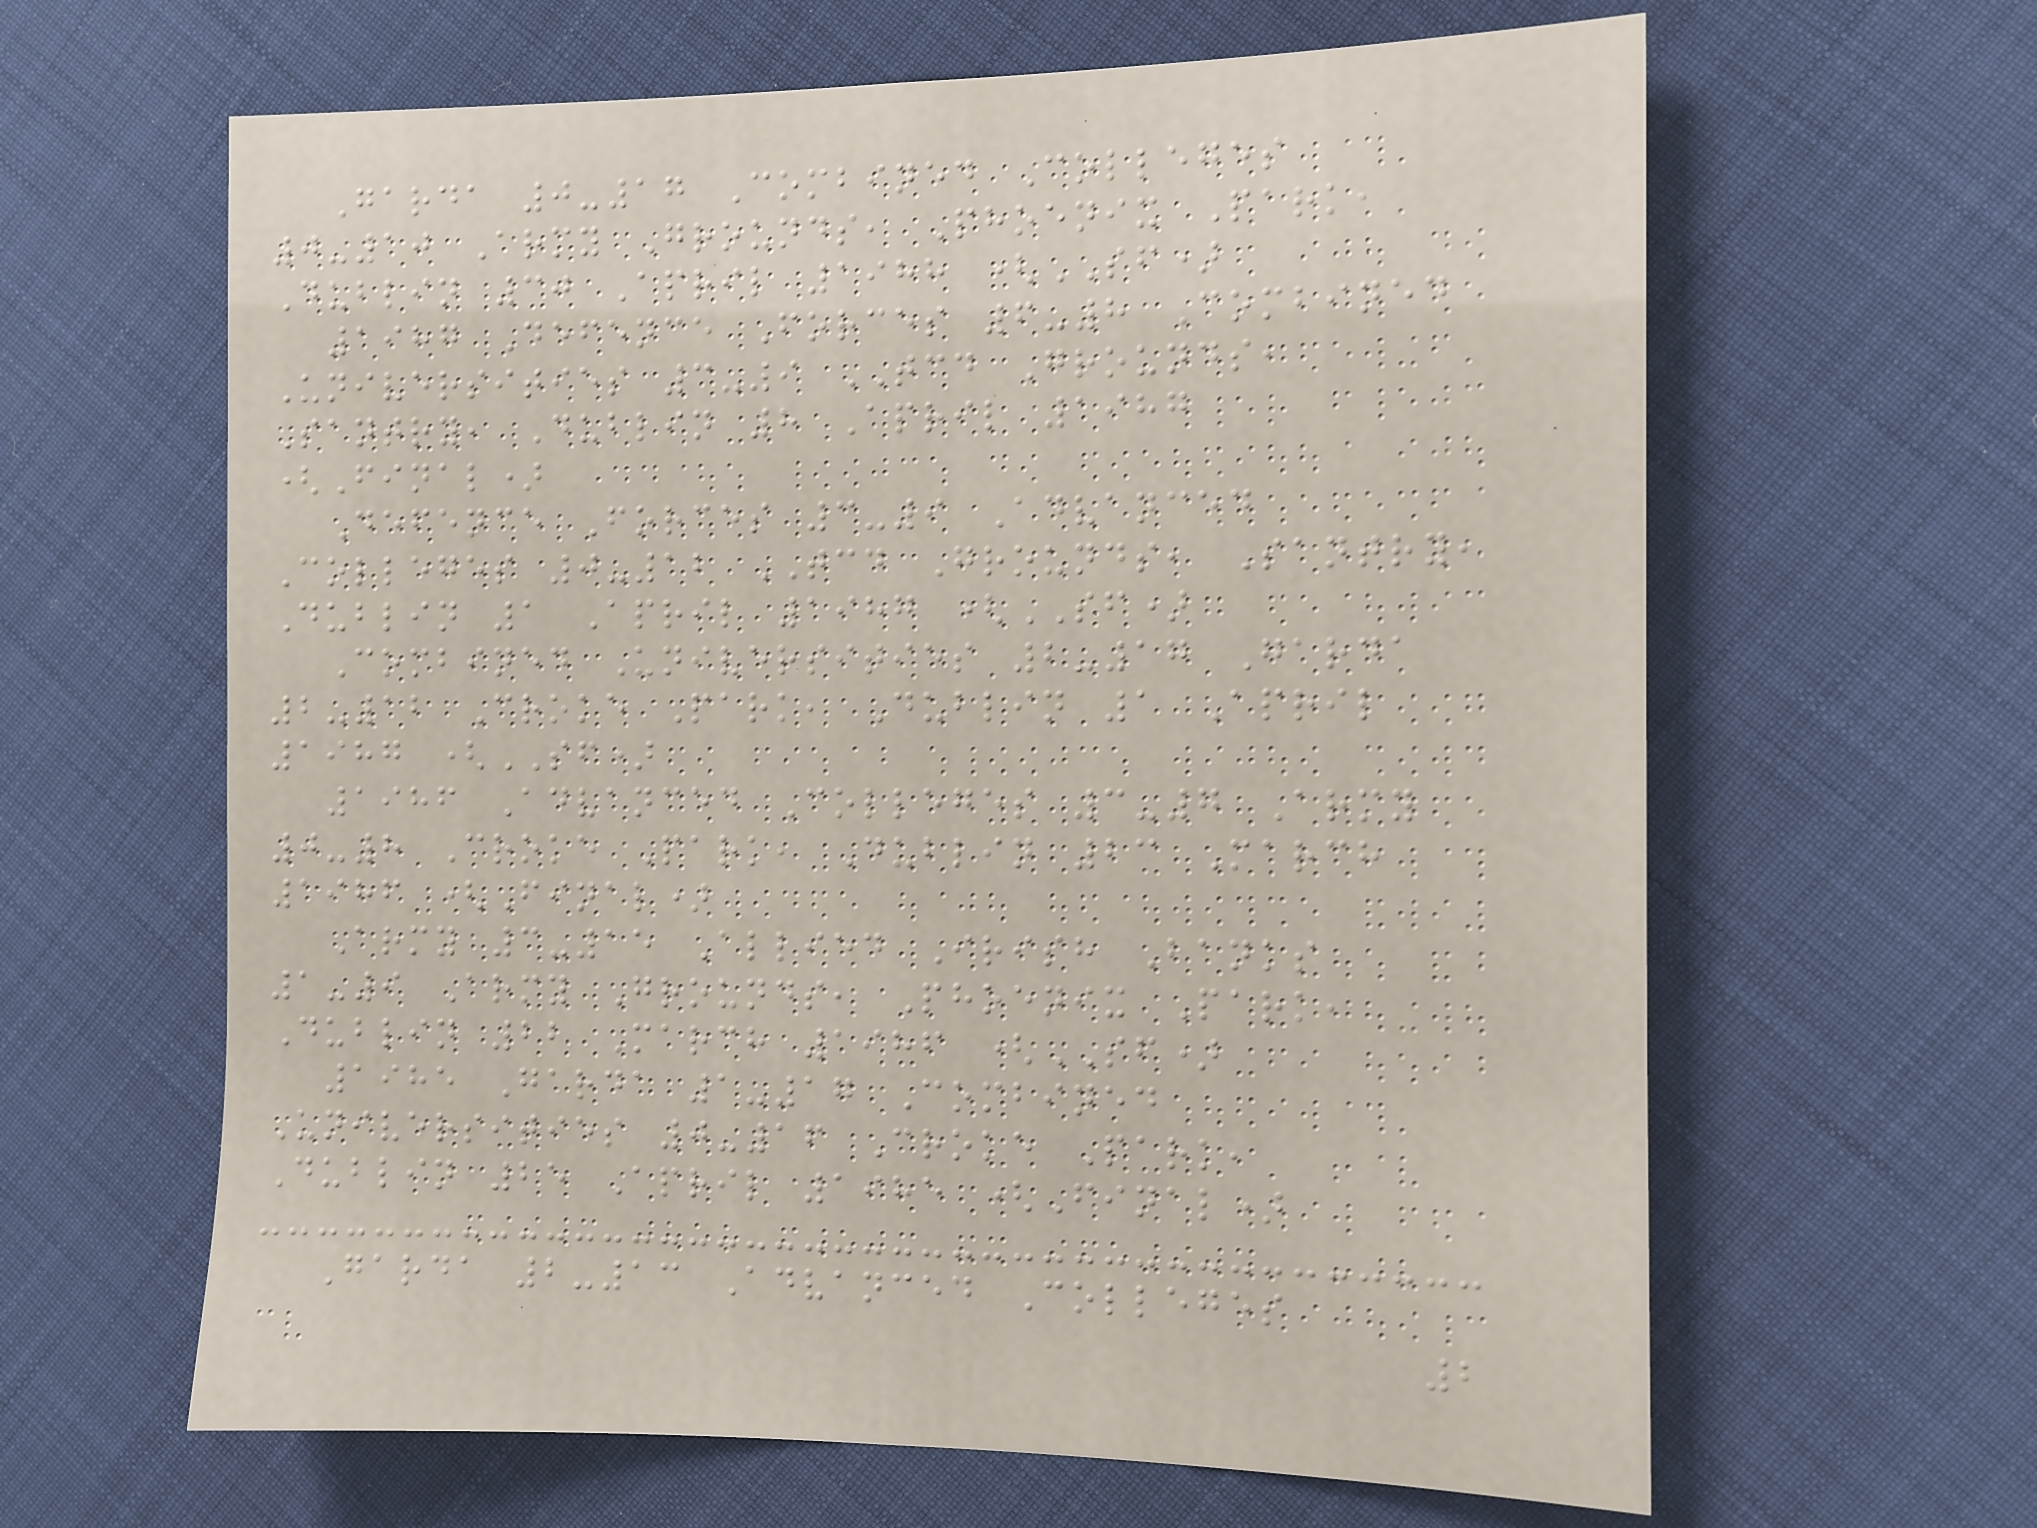Garda 0-17 Combined Colleges
0-10 Army Grounds, Phoenix Park,
Dublin 30 April 1988 (SF)
1987 Defence Forces 6-8 Combined
Universities 3-9 TCD Grounds,
Santry, Dublin 8 April 1987
(Final)
Defence Forces 3-9 Advanced
Colleges 0-12 TCD Grounds, Santry,
Dublin 1 April 1987 (SF)
Combined Universities 2-17 Garda
2-12 Croke Park, Dublin 1 April
1987 (SF)
1986 Advanced Colleges 3-7 Army
0-8 Croke Park, Dublin 23 March
1986 (Final)
Army 3-15 Allied Irish Banks
1-9 Army Grounds, Phoenix Park,
Dublin 22 March 1986 (SF)
1985 Garda 1-17 Combined
Universities 0-16 Croke Park,
Dublin 25 April 1985 (Final)
Garda 2-13 Advanced Colleges
2
